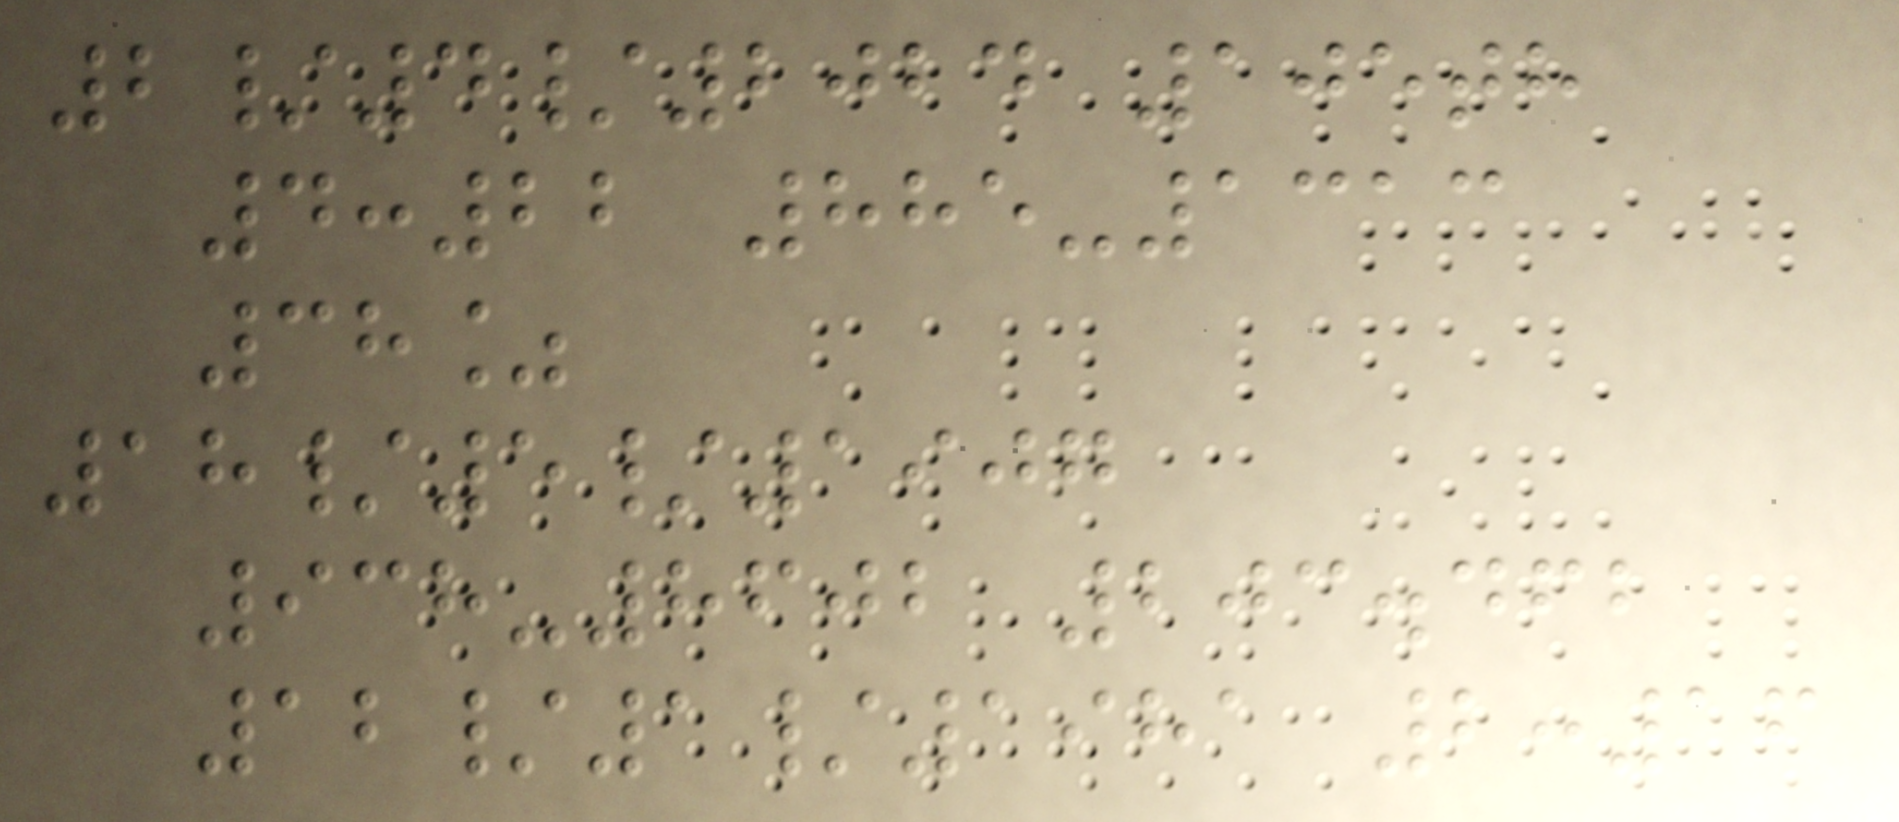2/4/2024 105th
4:22 885-1313
38%
18/5/1907
938-8602 203.462
12/1/1981 2:16
